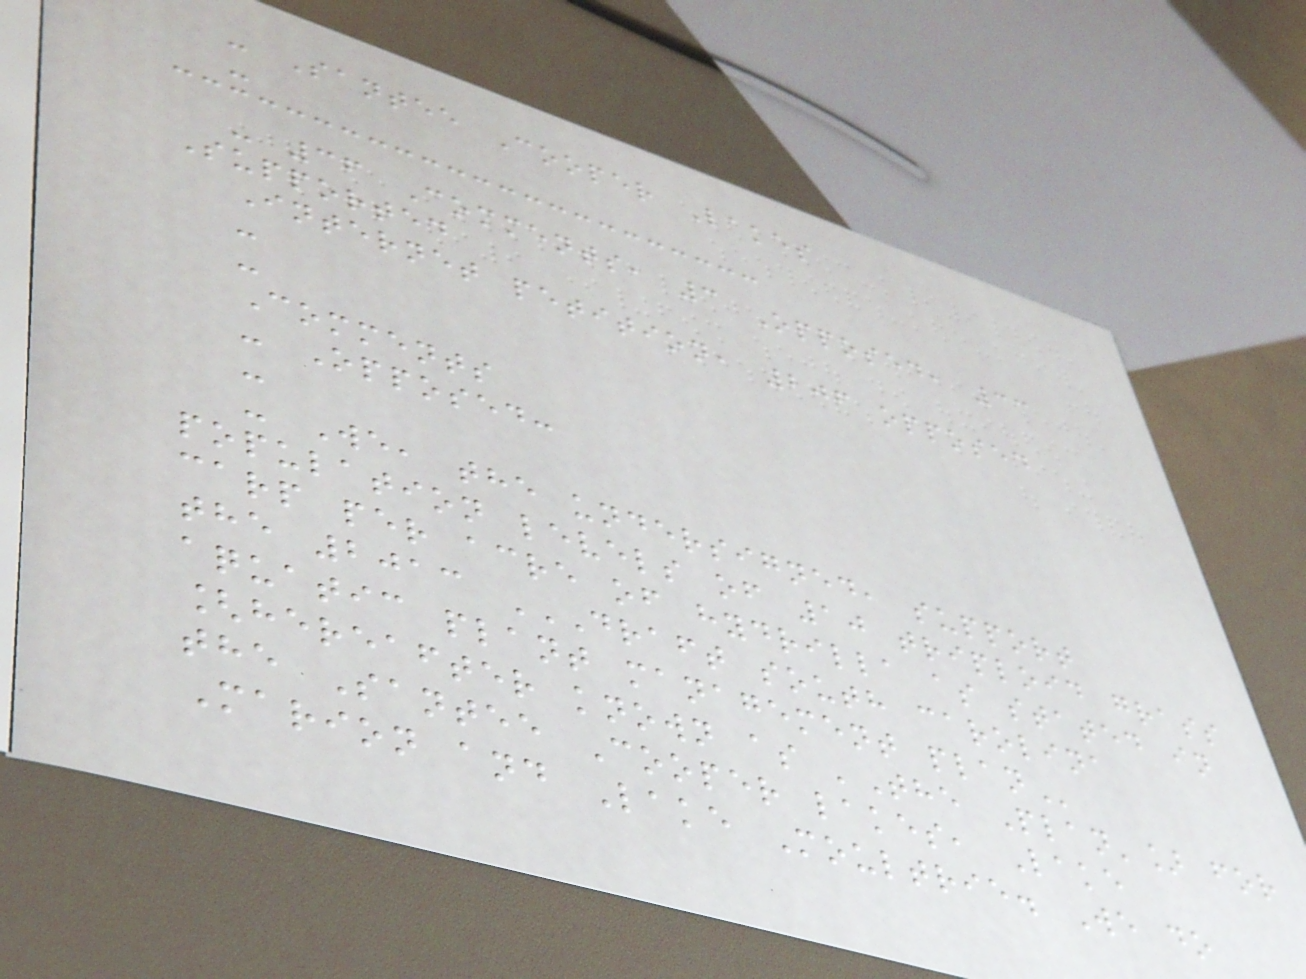- Santee Cooper Lakes
-
- 36 Comments, 3 Opposed, 33
Supported
Internet petition, 206 opposed
-
-
Comments
- Opposed:
-
- We, the undersigned, support
population levels of 10 triploid grass
carp per acre of hydrilla as stated in
the 2013 DRAFT SOUTH CAROLINA
AQUATIC PLANT MANAGEMENT PLAN
[hereafter known as 'The Plan'] for
the Santee Cooper lakes, Lake
Marion and Lake Moultrie. We do
